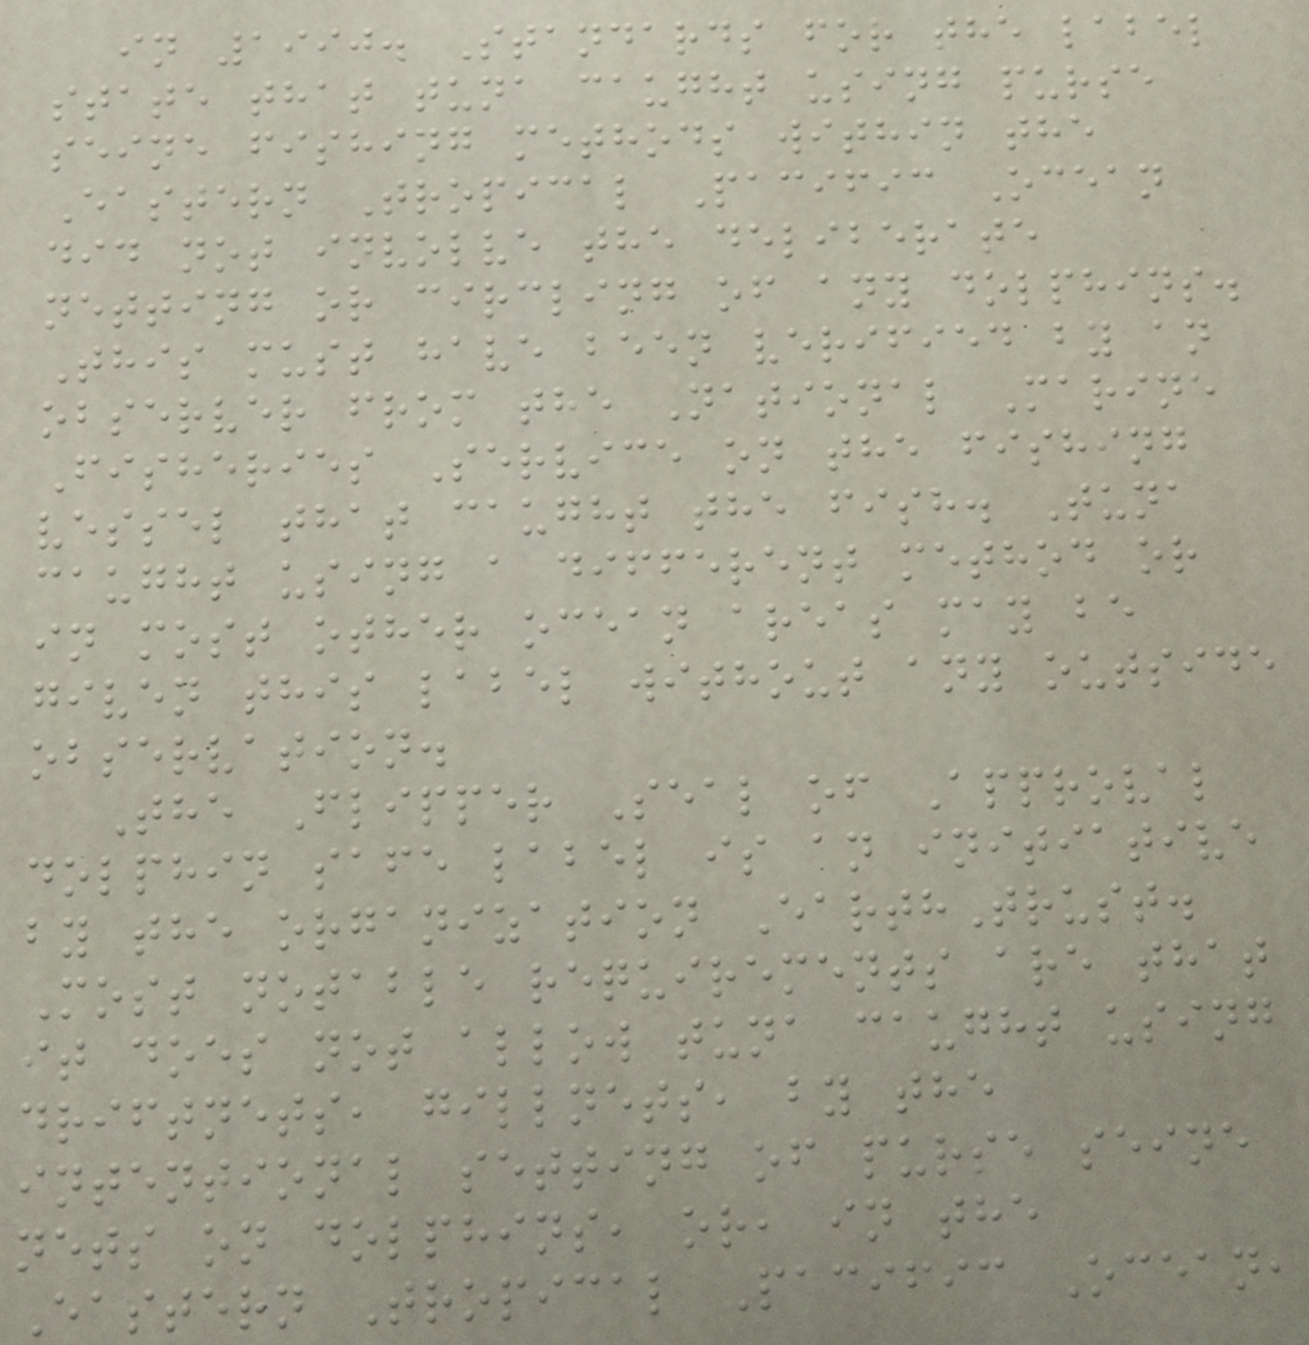in 1990. Standards for the label
state that tuna caught using purse
seine fishing methods within the
Eastern Tropical Pacific Ocean
did not involve the deliberate
netting or circling of any dolphins.
This must have been verified by an
observer from the National Marine
Fisheries Service on the fishing
vessel that caught the fish. Tuna
caught using a different method or
in most other ocean areas may be
given this label without any outside
observation.
The Flipper Seal of Approval
dolphin safe label is an initiative
by the organization EarthTrust.
Most notable requirements are that
it does not allow tuna caught using
driftnets, gillnets, by the
intentional setting of purse seine
nets on dolphins, or, in the
Eastern Tropical Pacific Ocean,
